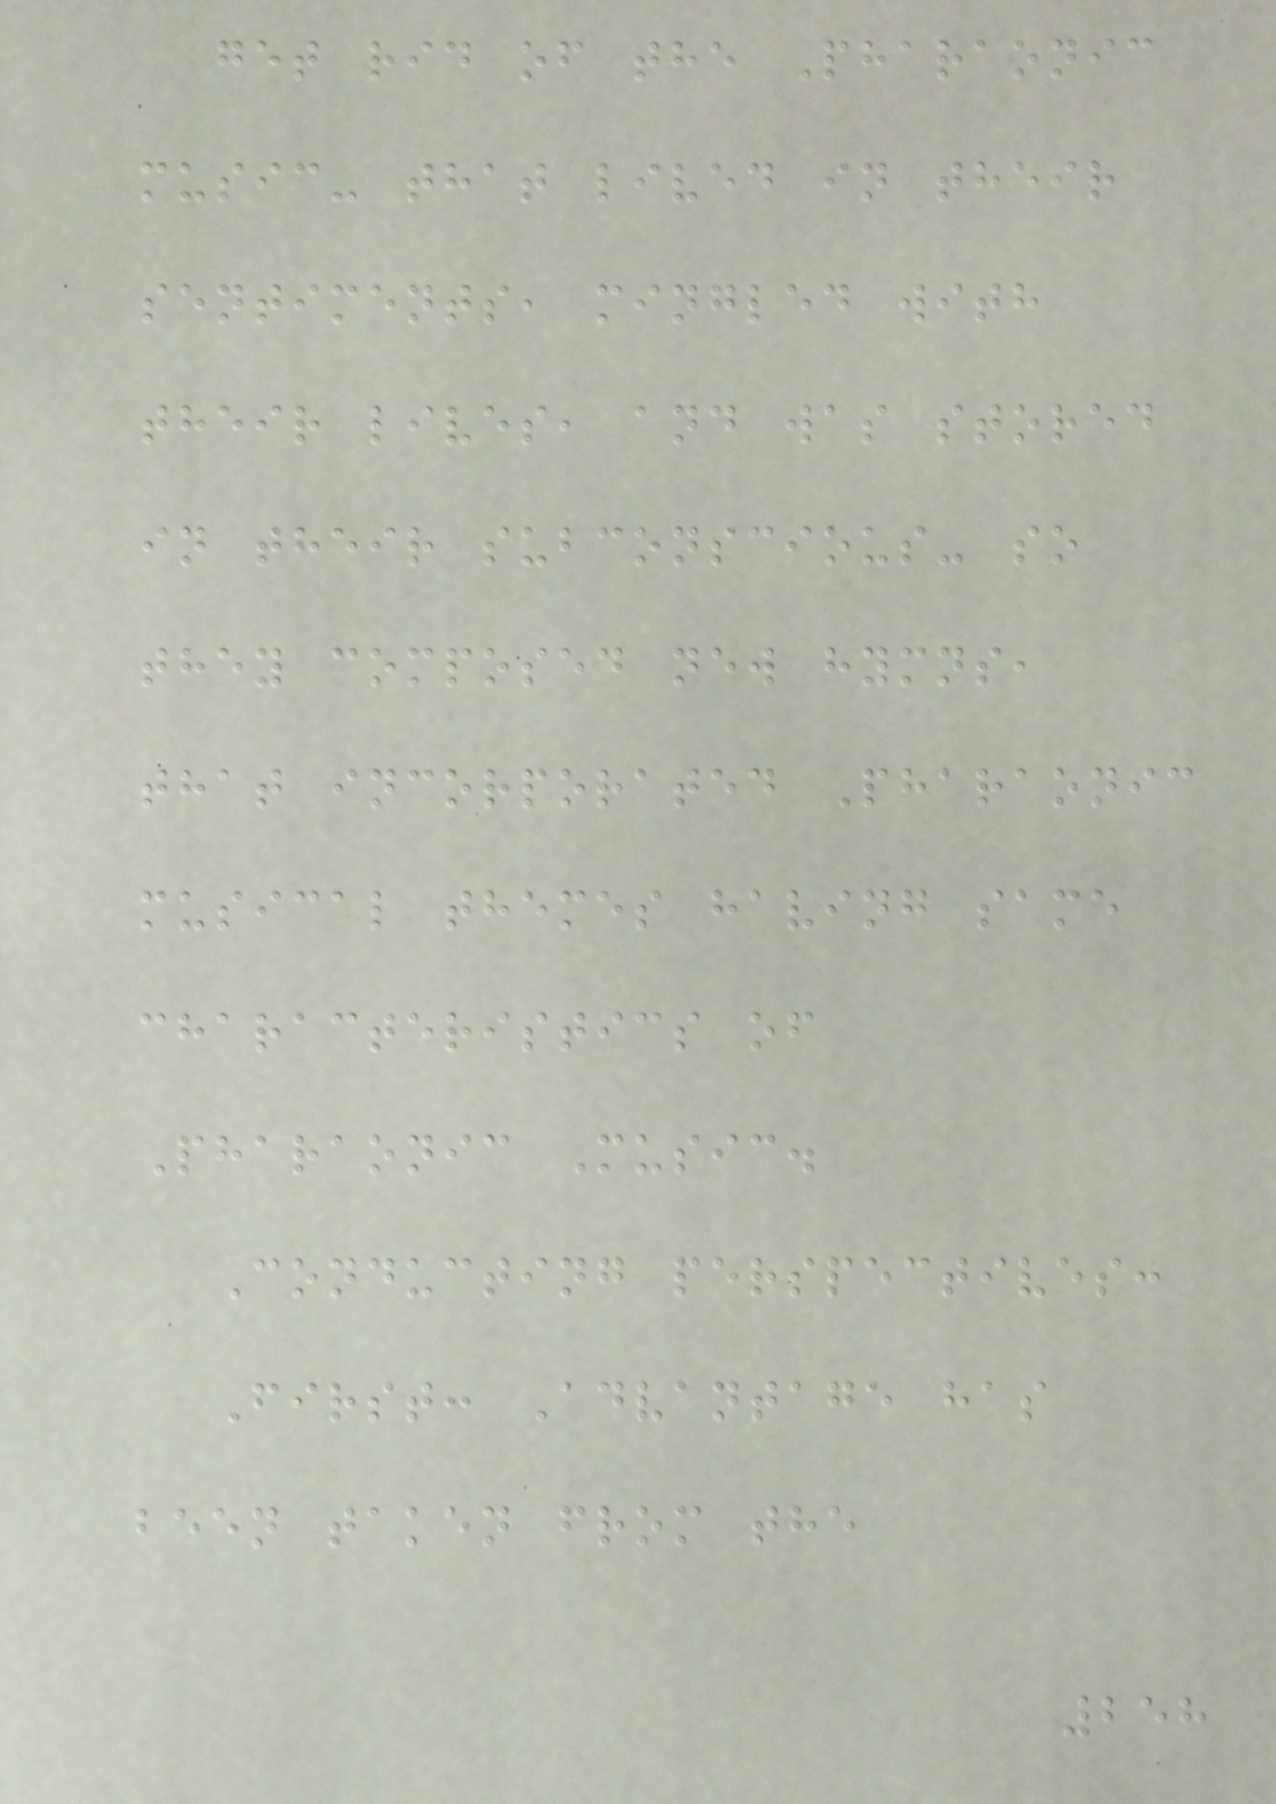get rid of the Pharaonic
music- that lived in their
sentiments, mingled with
their lives, and was stored
in their subconscious- so
they composed new hymns,
that incorporated Pharaonic
musical themes having same
characteristics of
Pharaonic Music.
Conducting perspectives:
First: Advantage has
been taken from the
258
